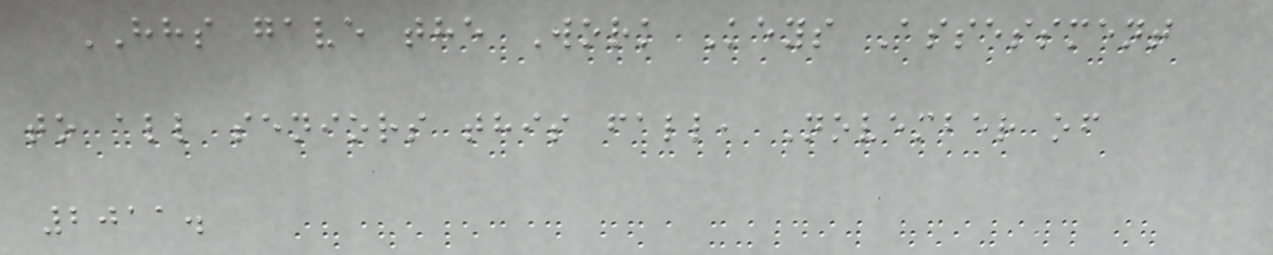HHS gave the Work Keys Assessment
to all seniors this fall, November of
2011.
